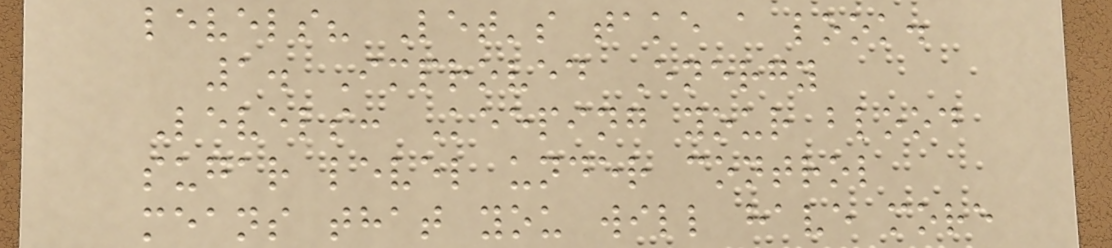levels? Let's take a look.
1. Improved Energy
Levels: Keeping your blood
sugar level under control
means that you will have more
